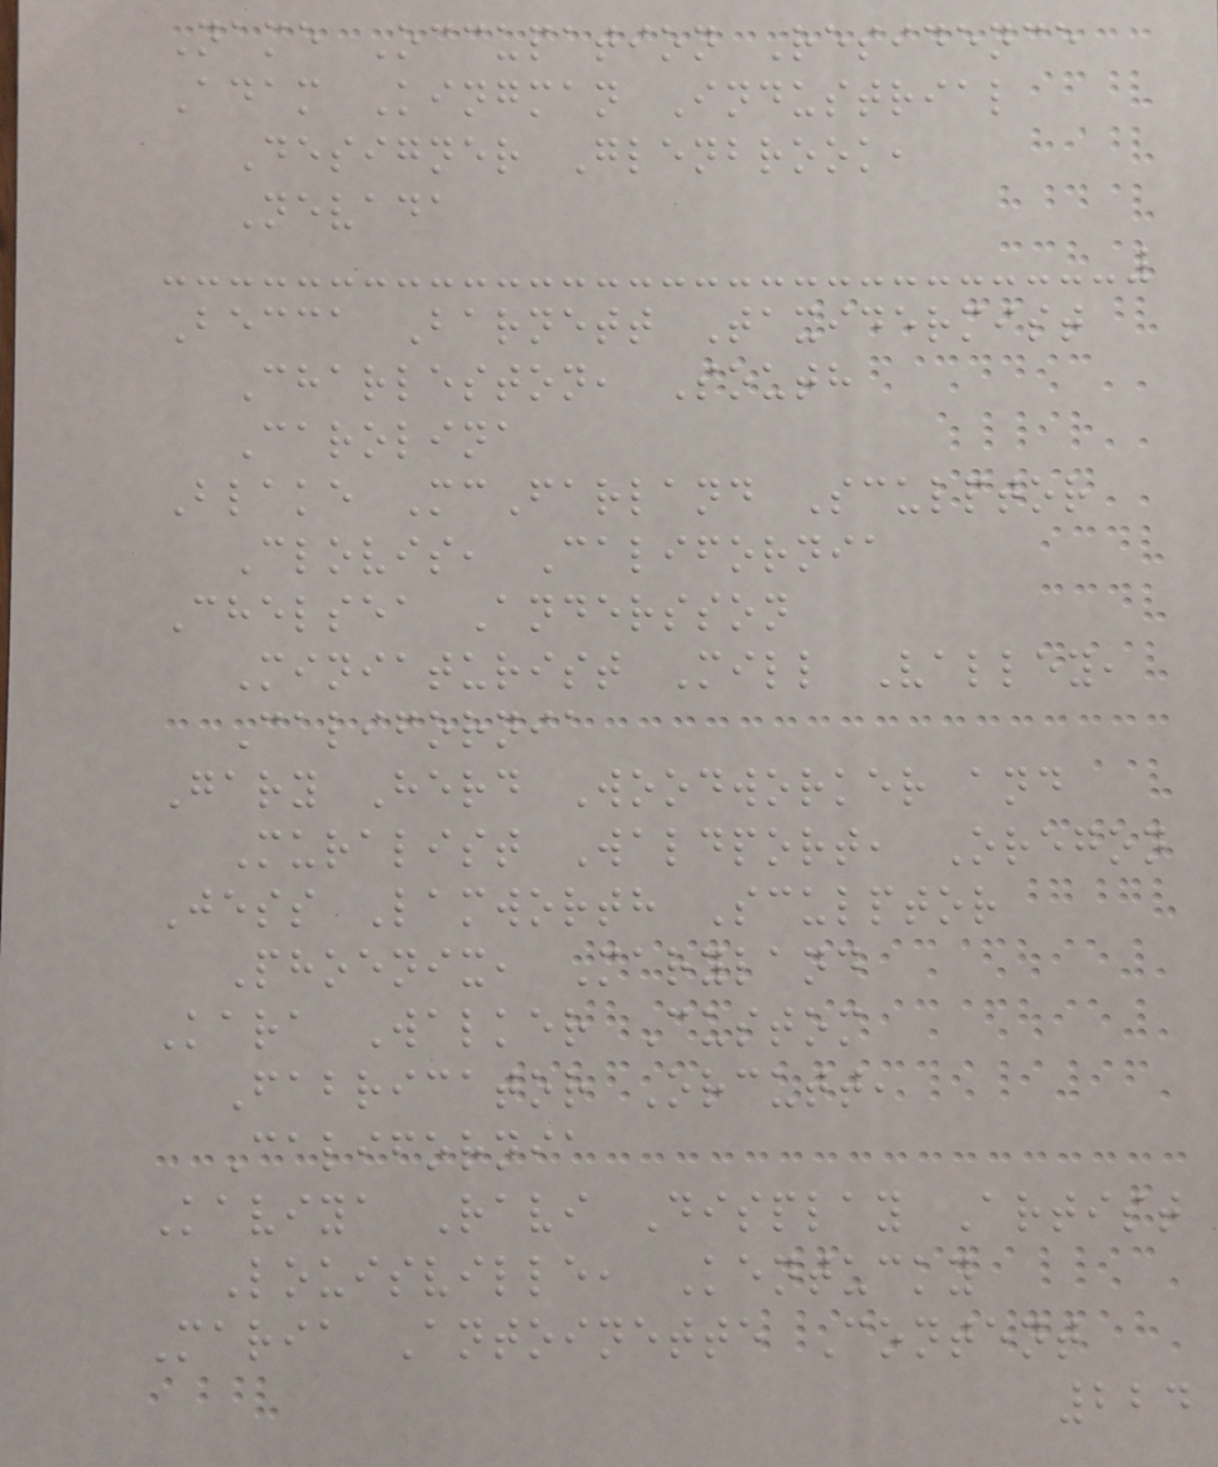Name Occupation Residence
Adam Kingman Industrial
Designer Glenbrook,
Nevada
Becca Barnett Taxidermist
Charleston, South
Carolina
Blake McFarland Sculptor
Clovis, California
Chelsea Andersson
Miniaturist Mill Valley,
California
Gary Herd Woodworker and
Muralist Waldport, Oregon
Jess Lamworth Sculptor
Phoenix, Maryland
Kara Walker Custom
Fabricator Orcutt,
California
Kaviya Ravi Display Artist
Louisville, Kentucky
Maria Antoinette Content
224
